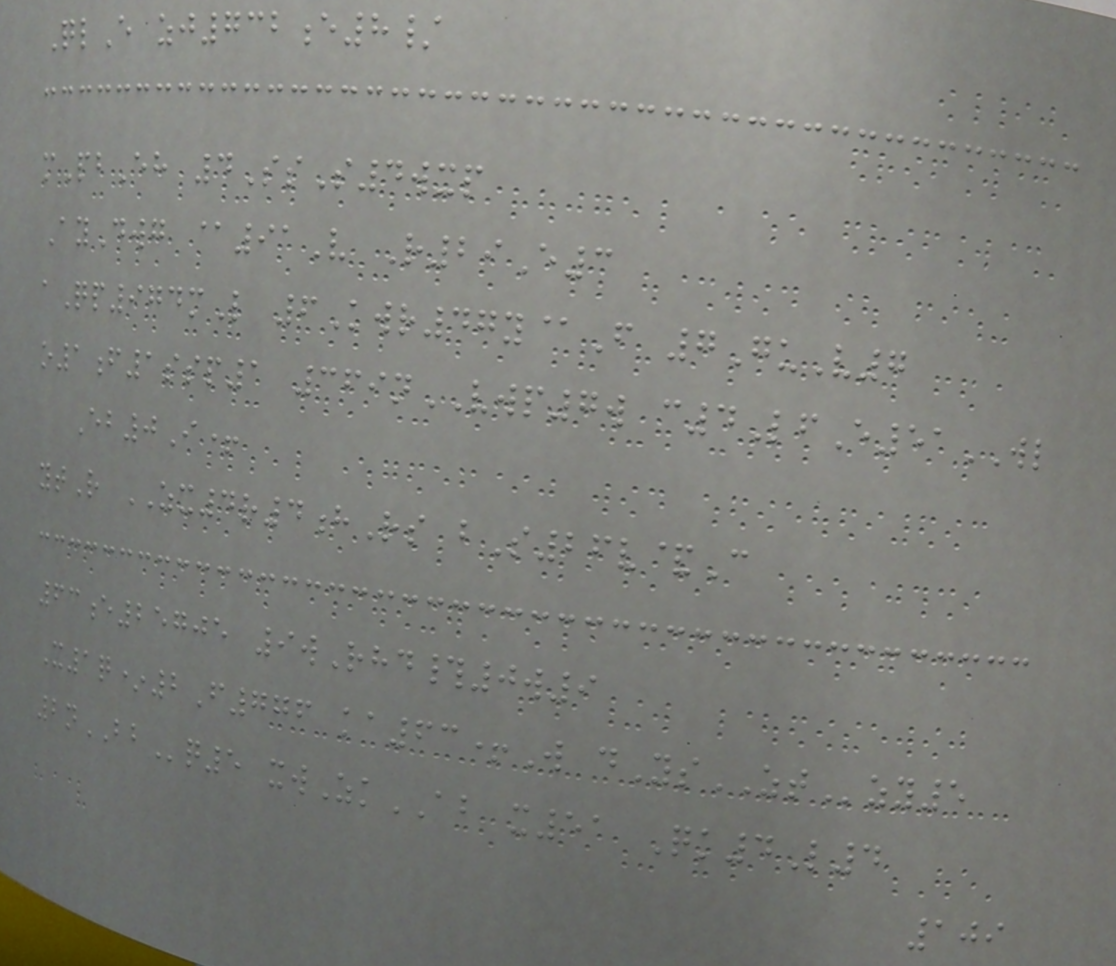QlE zj732e8/
mPbEh 4SsS4wxp
AyDwg @91V R29E3
aQp974mL 6Kwr47y@F 7GuV7
o1f1ssp1 369nVWP7w c4LfE51WL
Eb0I+
ytR ZX4r4hRs bS26v&C
63e25705 9wRhd#0w9
X1q*2F776 ka63+W dYsZTzy5
2nBBq5 xwZkAB x51 Qk4L4
109
